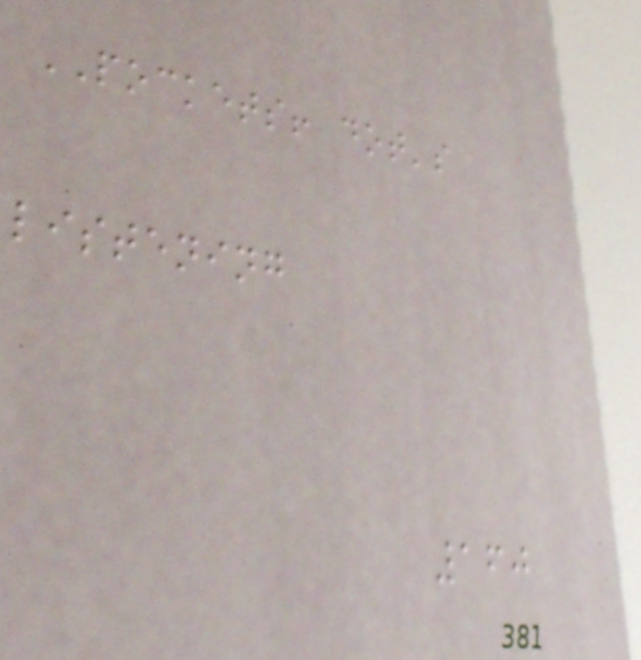POCKETS! dot's
listening
160
